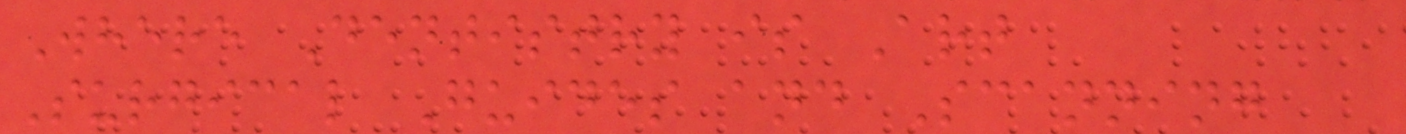Where Dentistry is Art
Surgical Guides and Scanning
